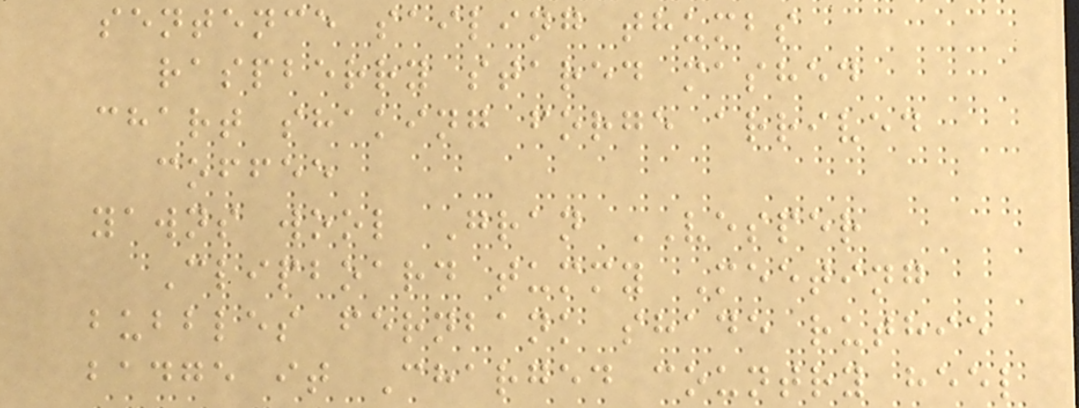sentence sailing thumbs
raspberry stared mashed
chart shaking forge arrived
coffee
yawns wool Gran VESPER
Clipboard tummy Meeting
bubbles fernbank shade ruthie
badge it Charged country heel
